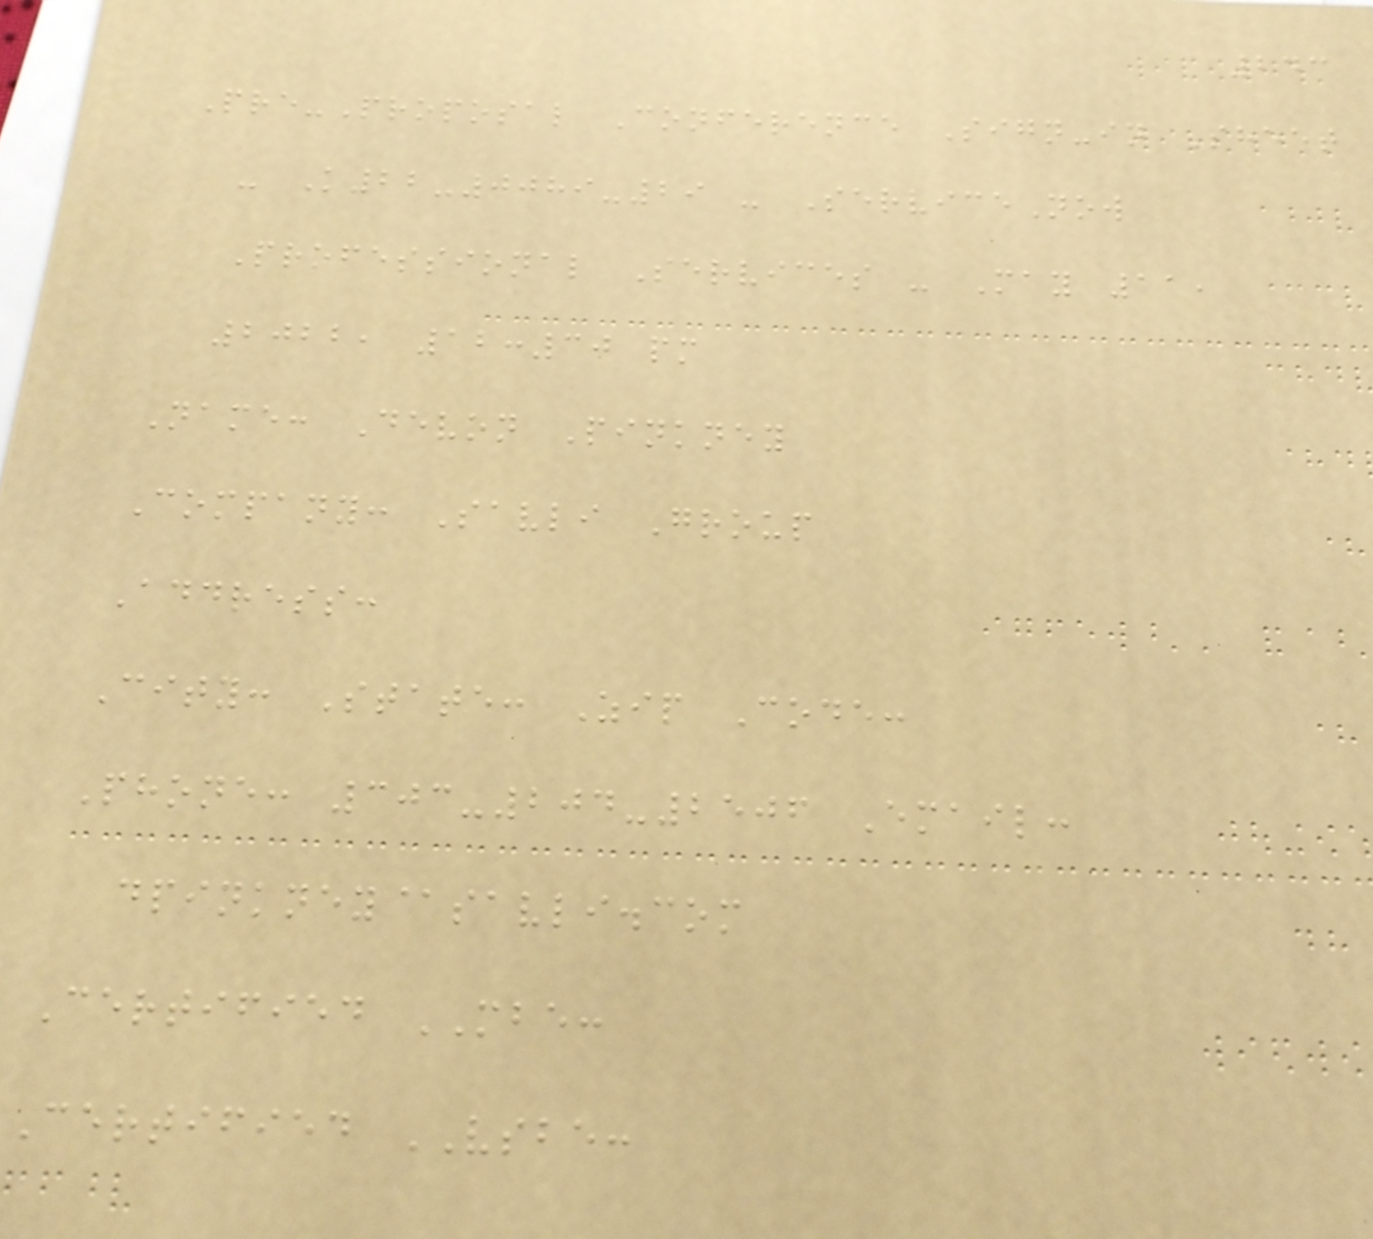243
Pre-Proposal Conference Sign-in Sheet
- K22-0089-29 - ServiceNow
Professional Services - May 11,
2022, 12:30 pm
Name: Devon Pinkney
Company: Savli Group
Address:
City: State: Zip Code:
Phone: 303-204-2506 Email:
dpinkney@savli.com
Certified MBE:
Certified VSBE:
